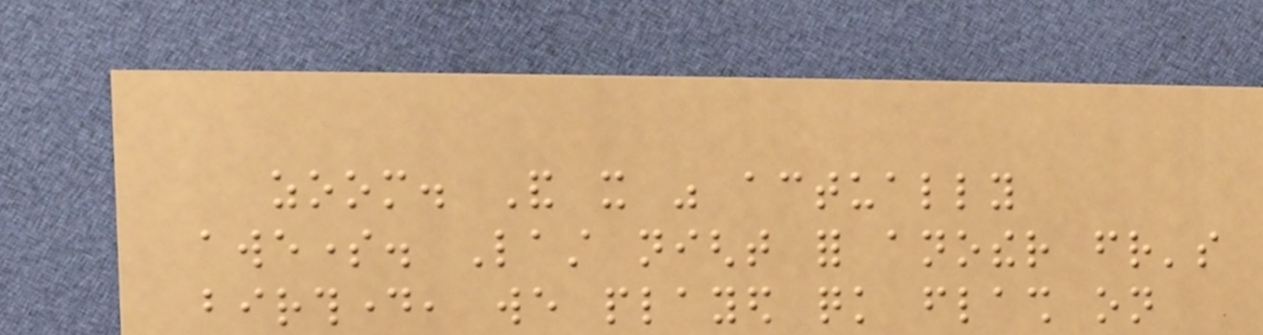zoom. And it was actually
awesome. Last night for another friend's
birthday, we played quick flash on
